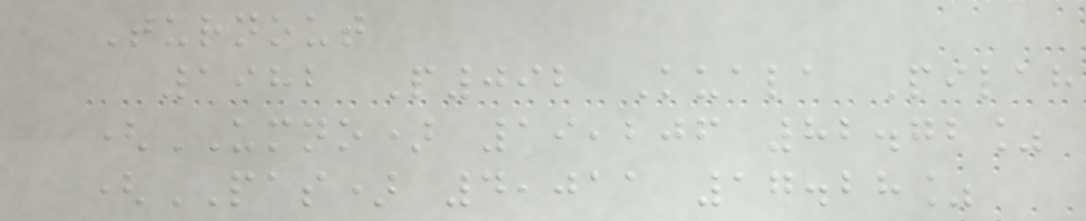Turnout
1982 P092 Kuala Pilah
(UMNO) 19,206 82.72%
(PAS) 4,011 17.28%
